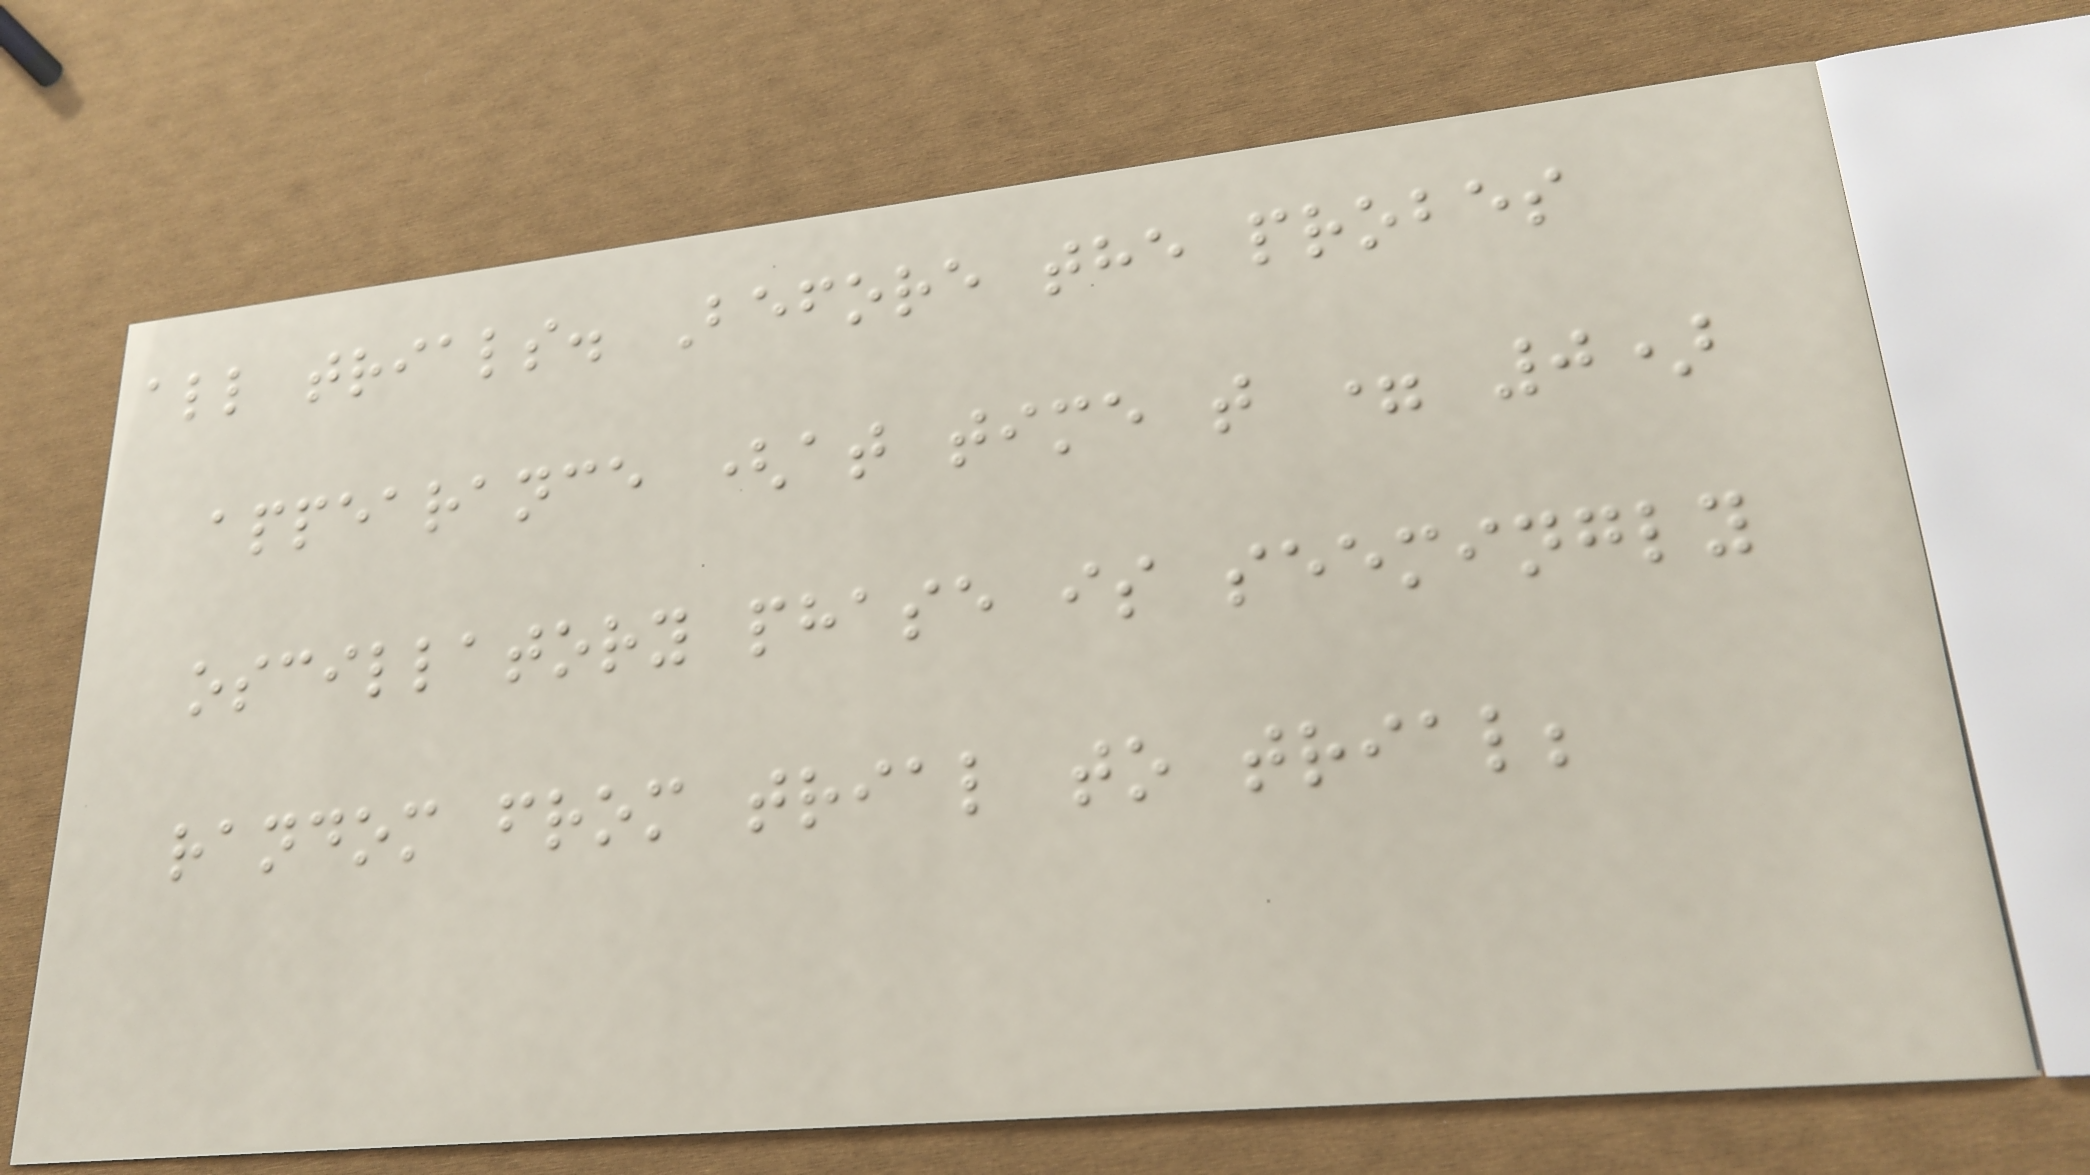all trials. Before the probes
appearance (at time t = 0)
oscillatory phase is seemingly
random from trial to trial;
